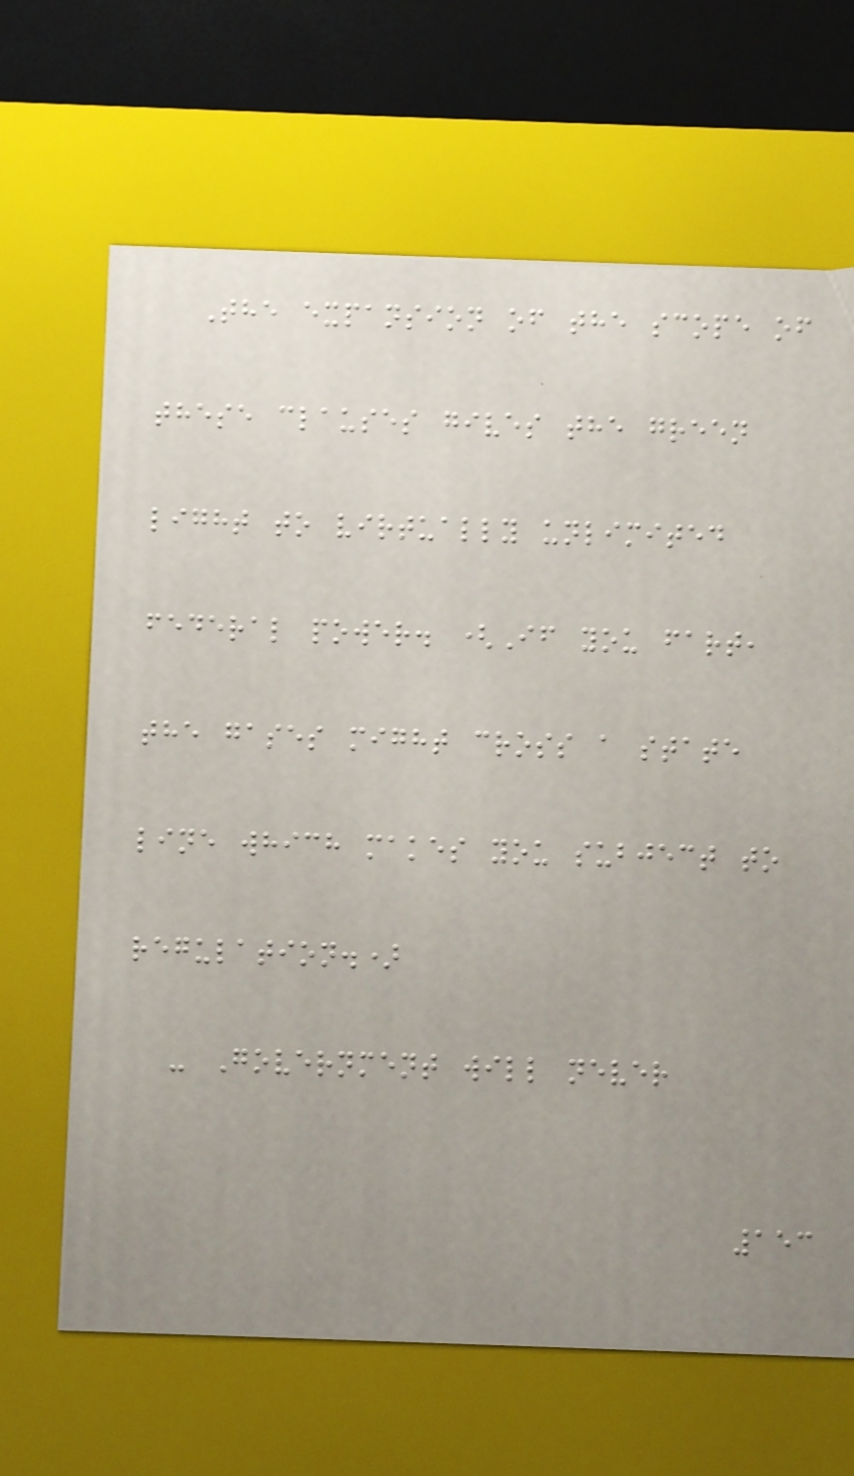The expansion of the scope of
these clauses gives the green
light to virtually unlimited
federal power. (If you fart,
the gases might cross a state
line which makes you subject to
regulation.)
- Government will never
153
